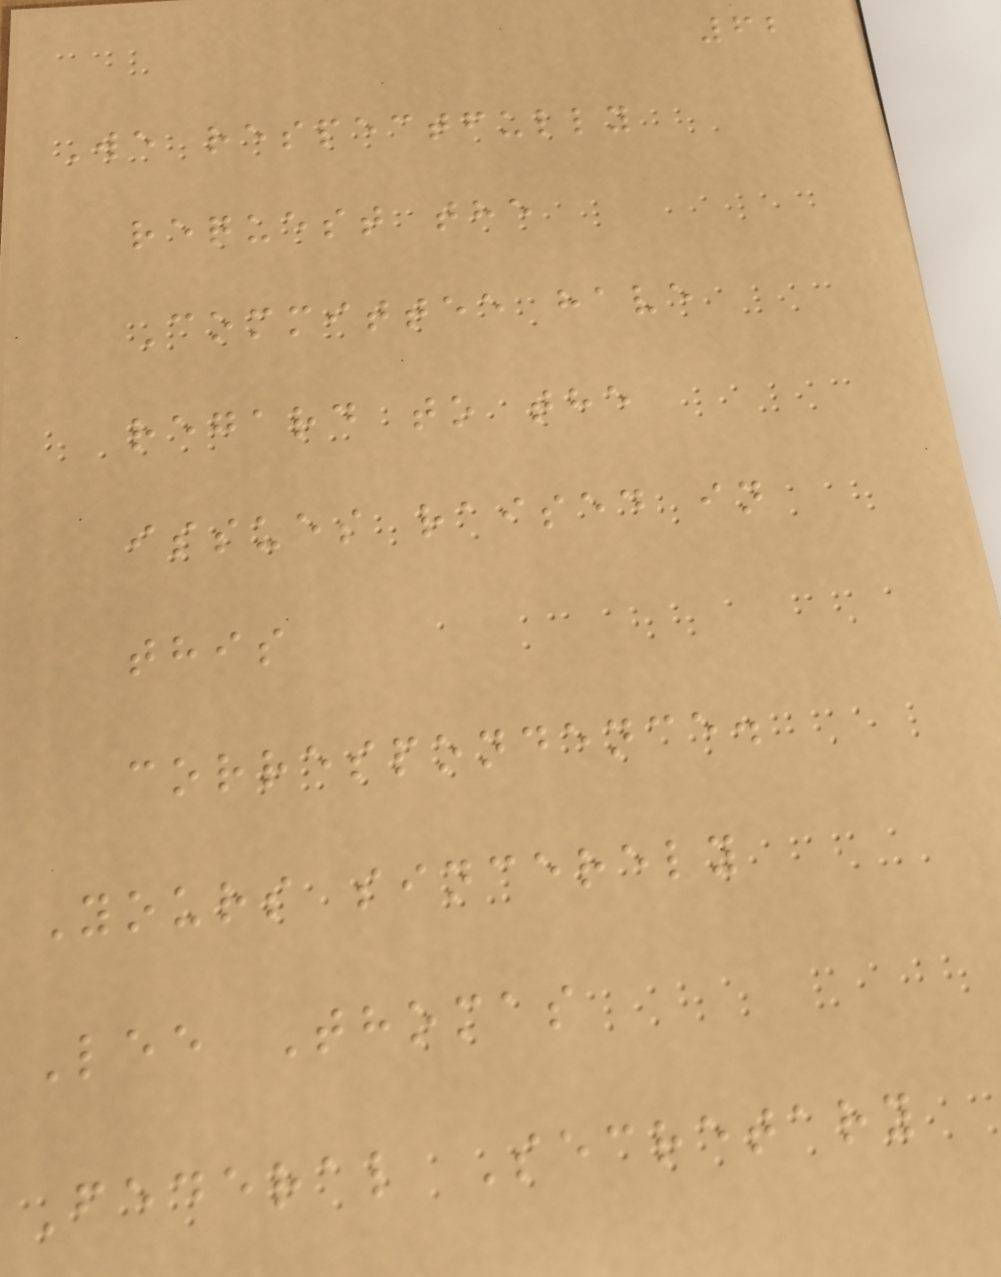62
We respectfully
request the
Committee have
regard to the
issues raised in
this
correspondence.
Yours sincerely
Lee Thomas
Federal Secretary
